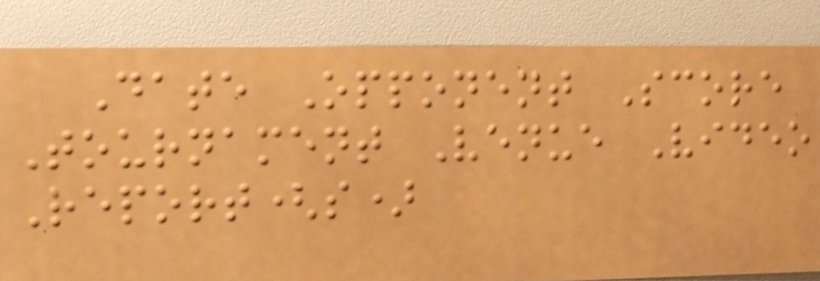Date Opponent Score
Tournament Venue Video
Report(s)
